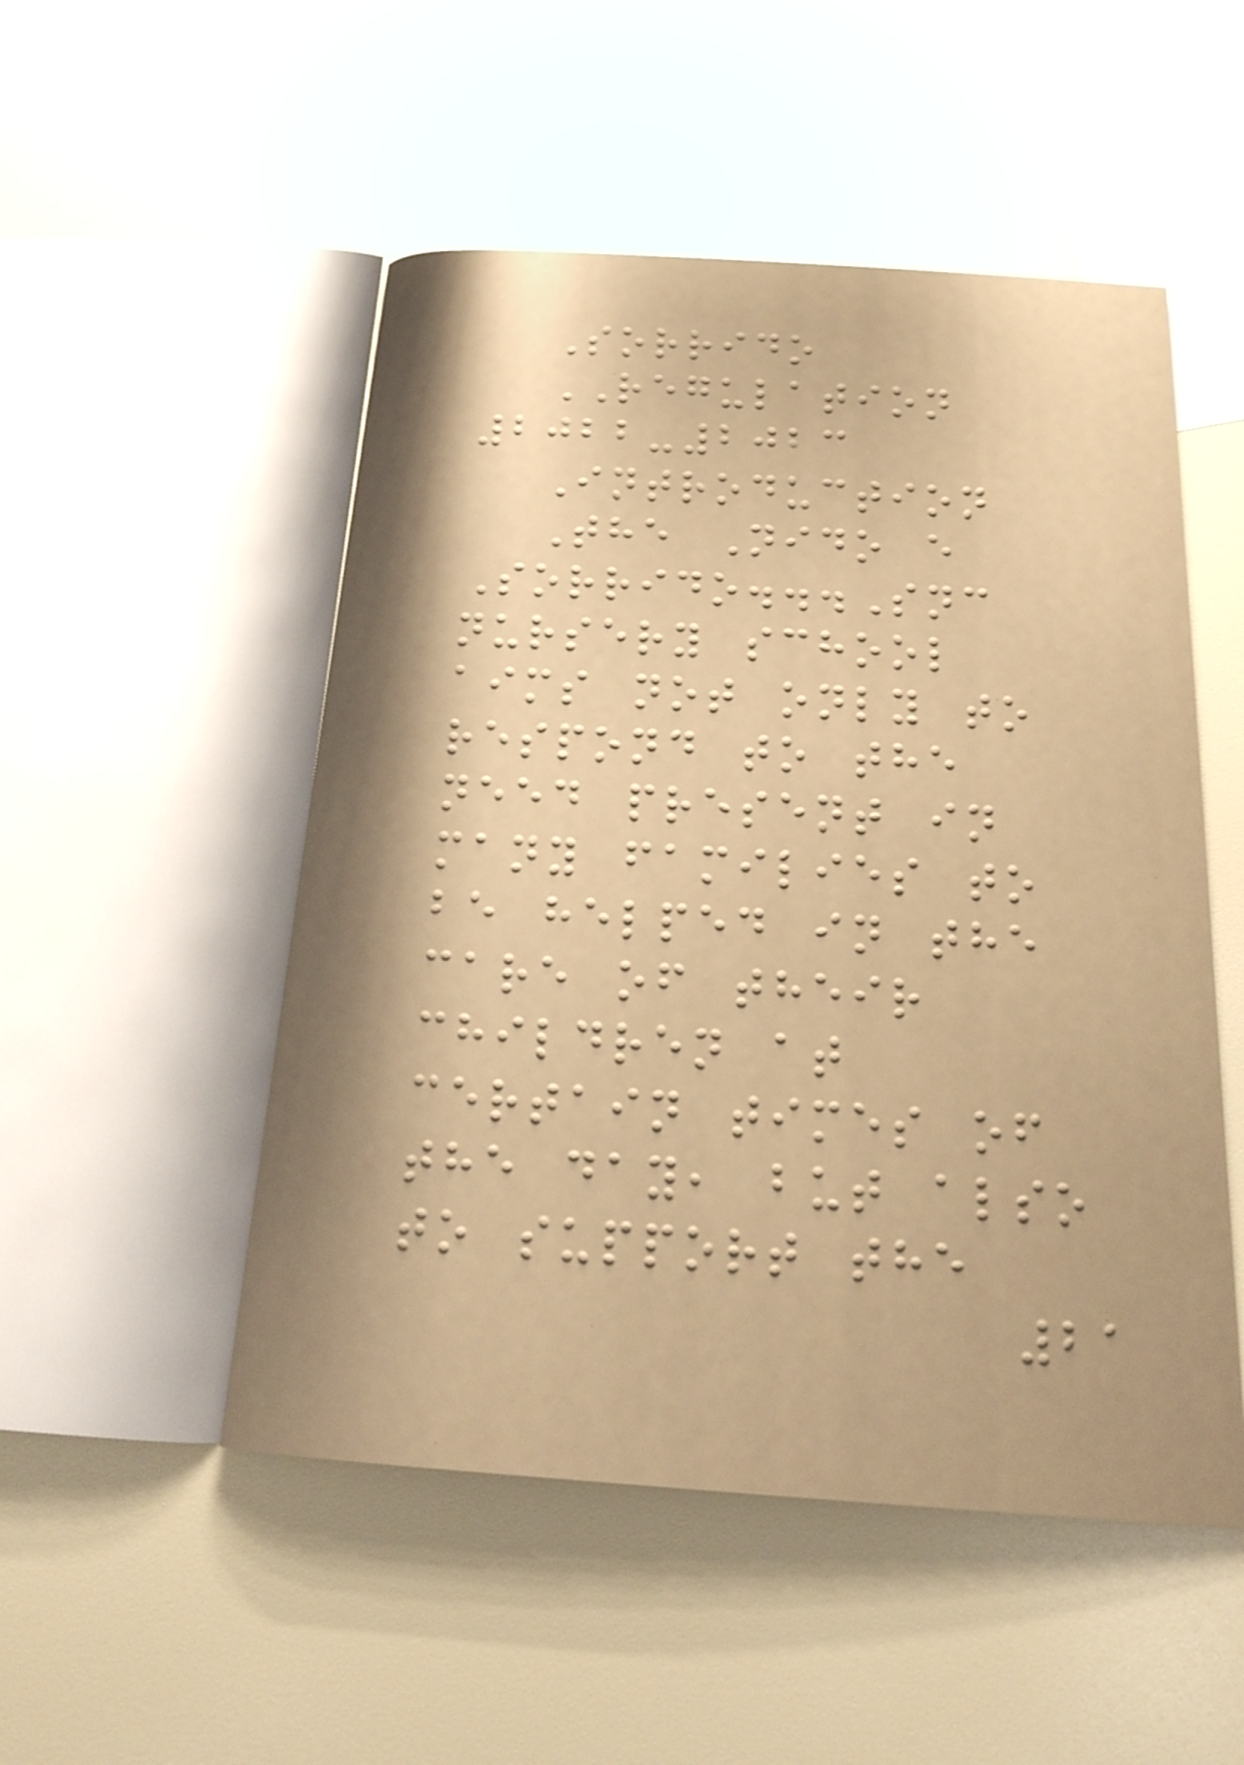Sorrido
REGULATION
2022-2023
Introduction
The Nido e
Sorrido...Snc
nursery school
aims not only to
respond to the
need present in
many families to
be helped in the
care of their
children at
certain times of
the day, but also
to support the
21
